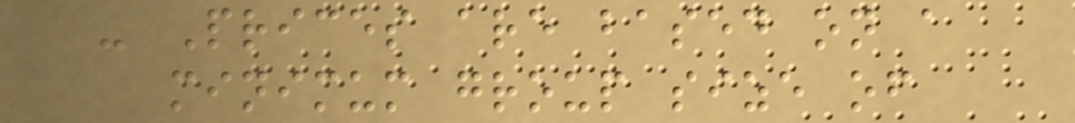- Prices are based on a
minimum group size of
